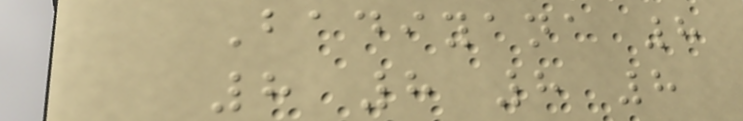Badiyana 8
8 8 8 8
